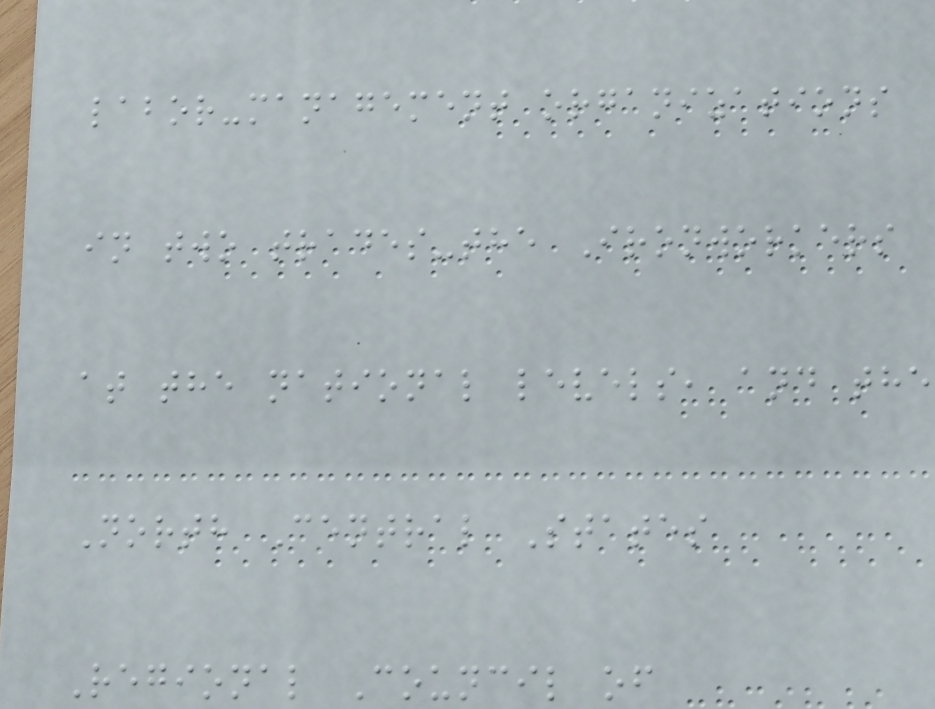labor-management organizations
in two trades-the Ironworkers
at the national levels, and the
North Central States
Regional Council of
